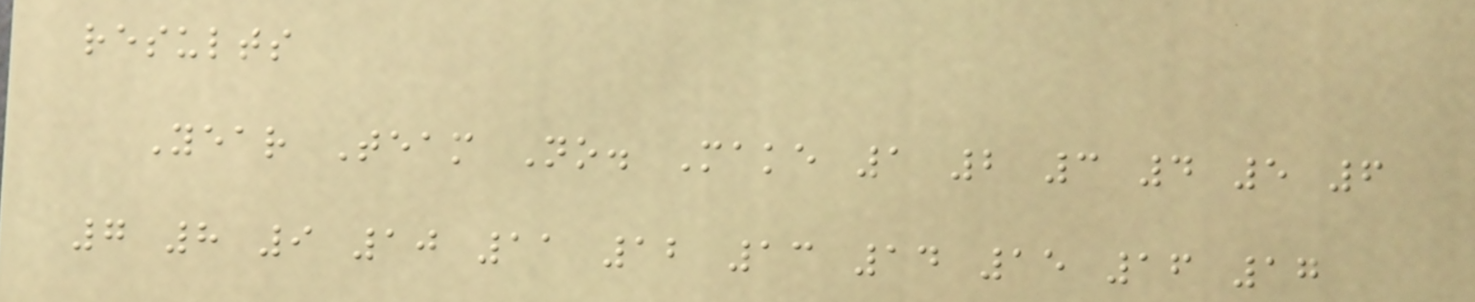results
Year Team No. Make 1 2 3 4 5 6
7 8 9 10 11 12 13 14 15 16 17
